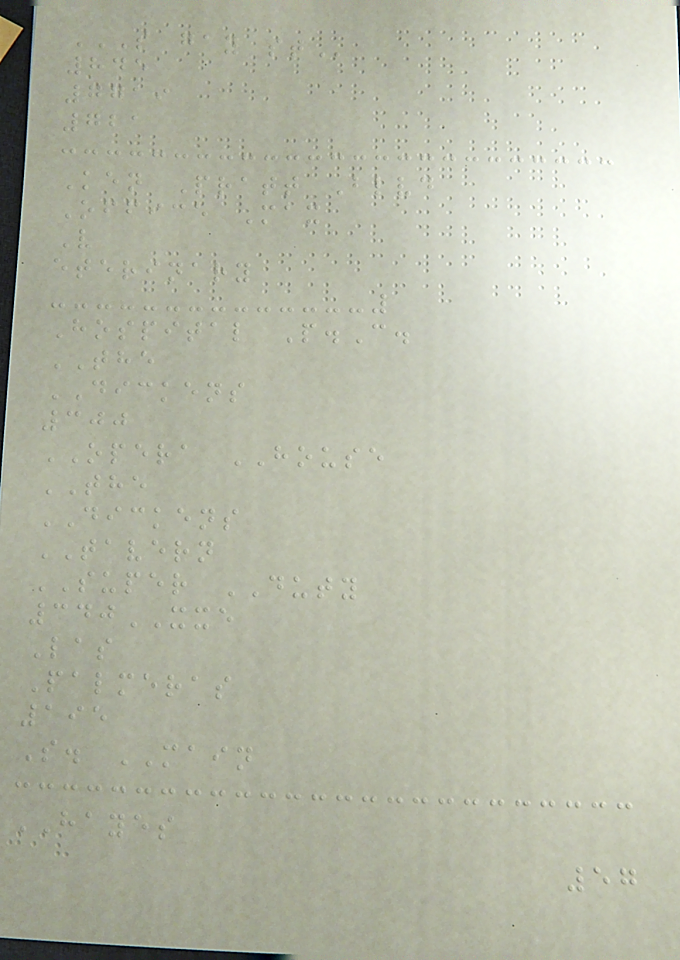S GAY ST
845
7719
721
Ken Pratt Blvd
Office Max
V
eterinary
Hospital P.C.
THE
DICKENS
300
OPERA HOUSE
THE
DICKENS
TAVERN
SUPER DUTY
340XXE
Las
Palmeras
195
S. MAIN
HAYES
57
